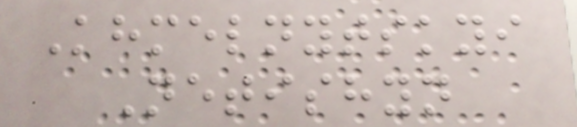Khmelnytskyi
Netishyn
